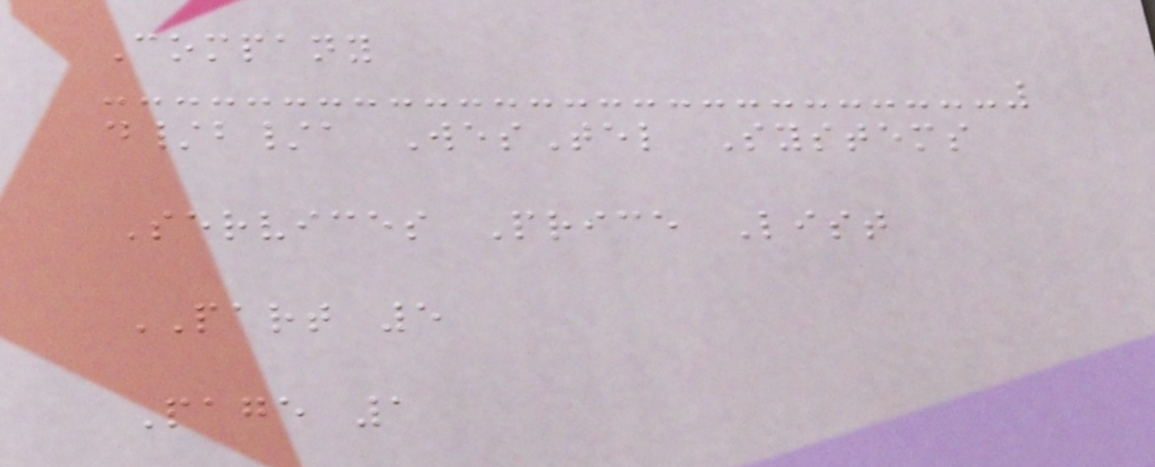Company
d/b/a WesTel Systems
Services Price List
PART 5
Page 1
